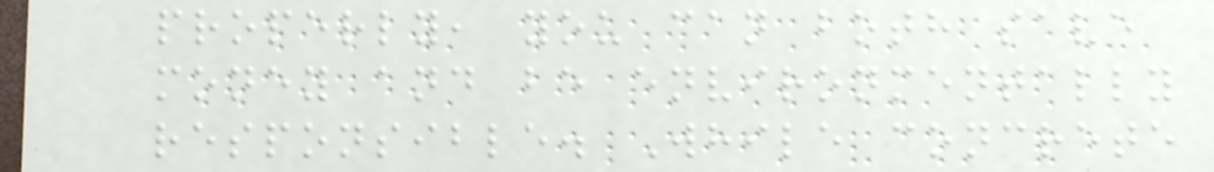properly, you can both save
money and be environmentally
responsible. While concrete
